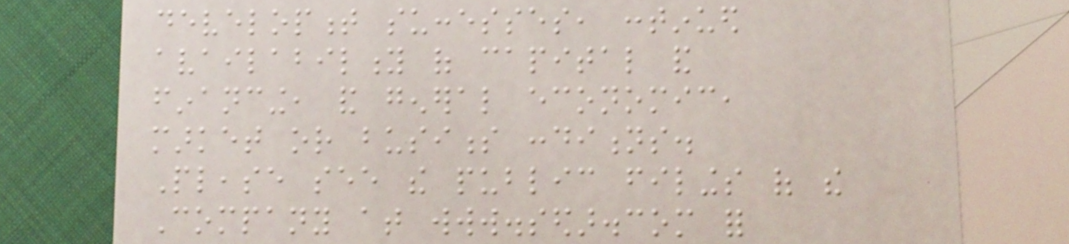development successes, continued
availability of capital and
financing, and general economic,
market or business conditions.
Please see the public filings of the
Company at www.sedar.com for
